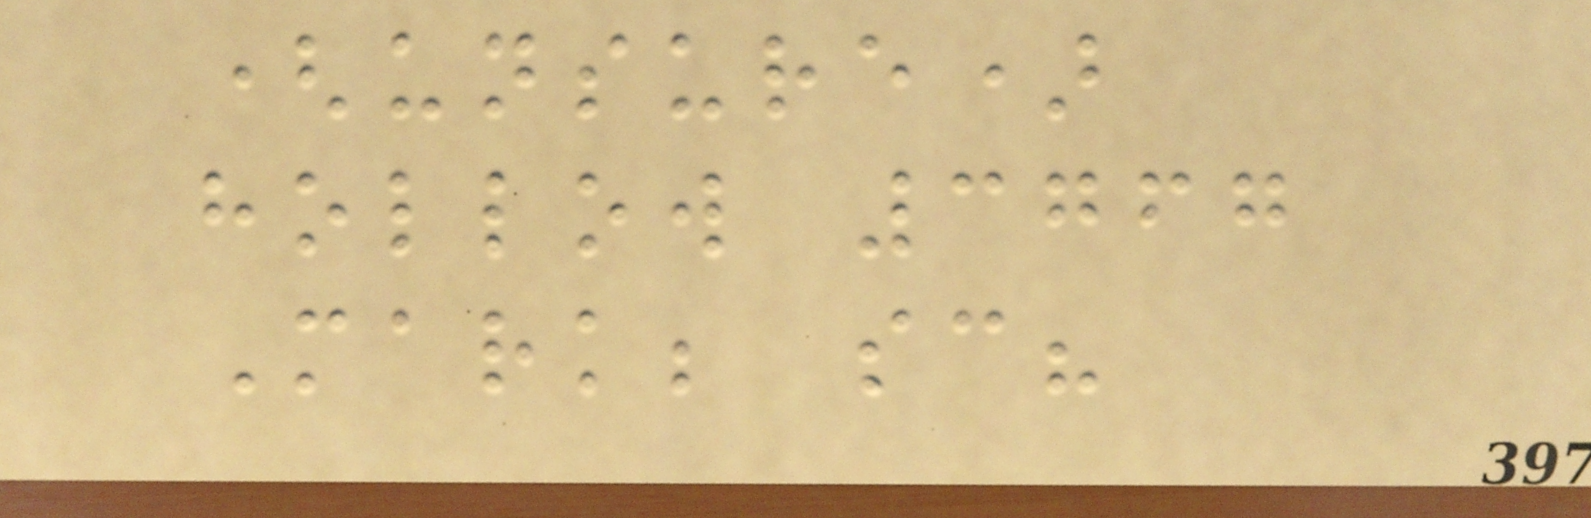(unsure)
hollow 3767
Mark; sc?
